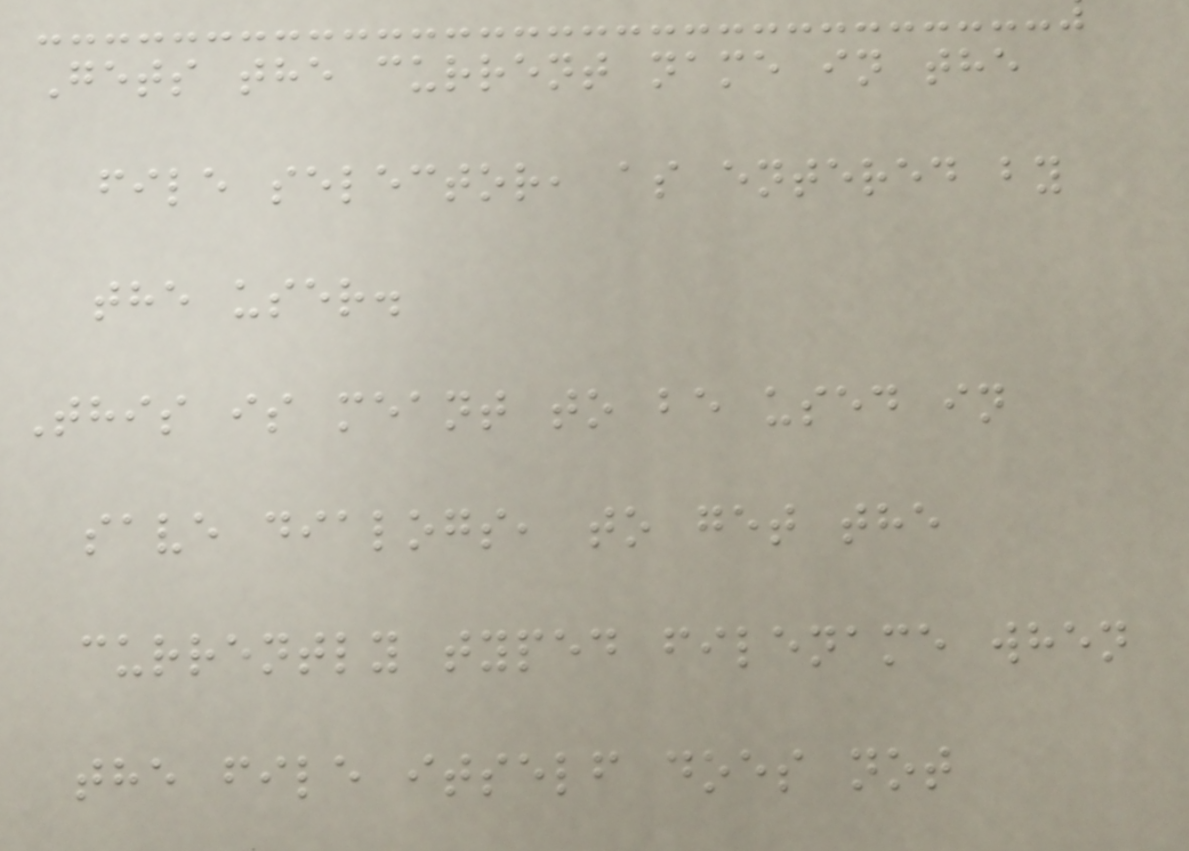Gets the current name in the
file selector, as entered by
the user.
This is meant to be used in
save dialogs, to get the
currently typed filename when
the file itself does not
